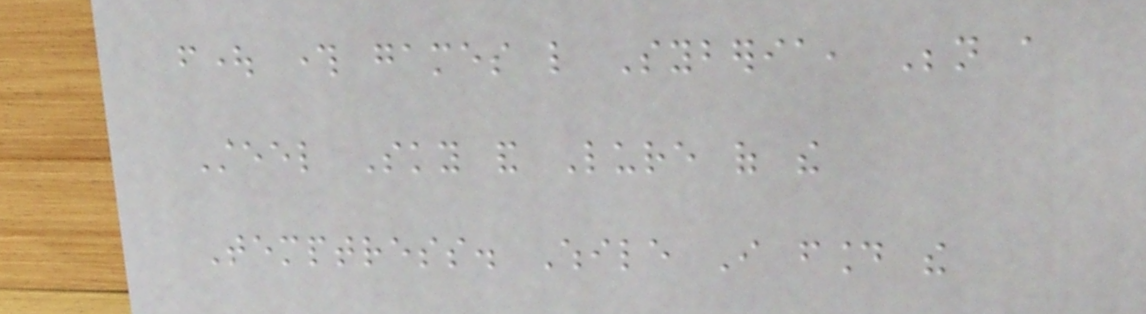fought through games like Syberia, Beneath a
Steel Sky and Lure of the
Temptress. While I found the
